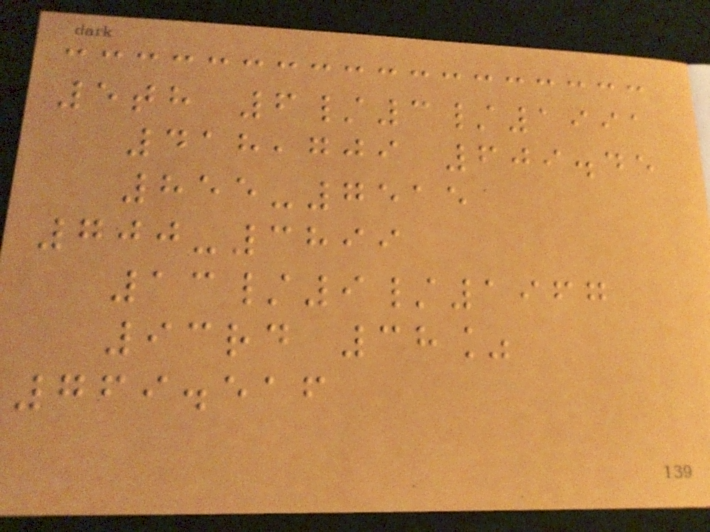5th 6/3/1991
418,709 609.45
855-7515
700-3899
13/9/1967
93rd 38%
769.516
